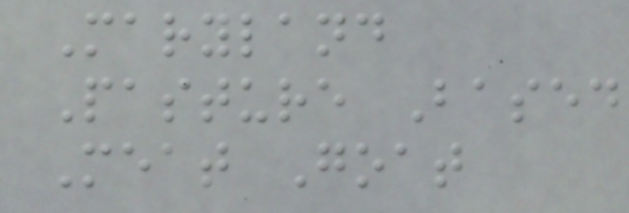Maryland
Pasture Based
Meat Goat
